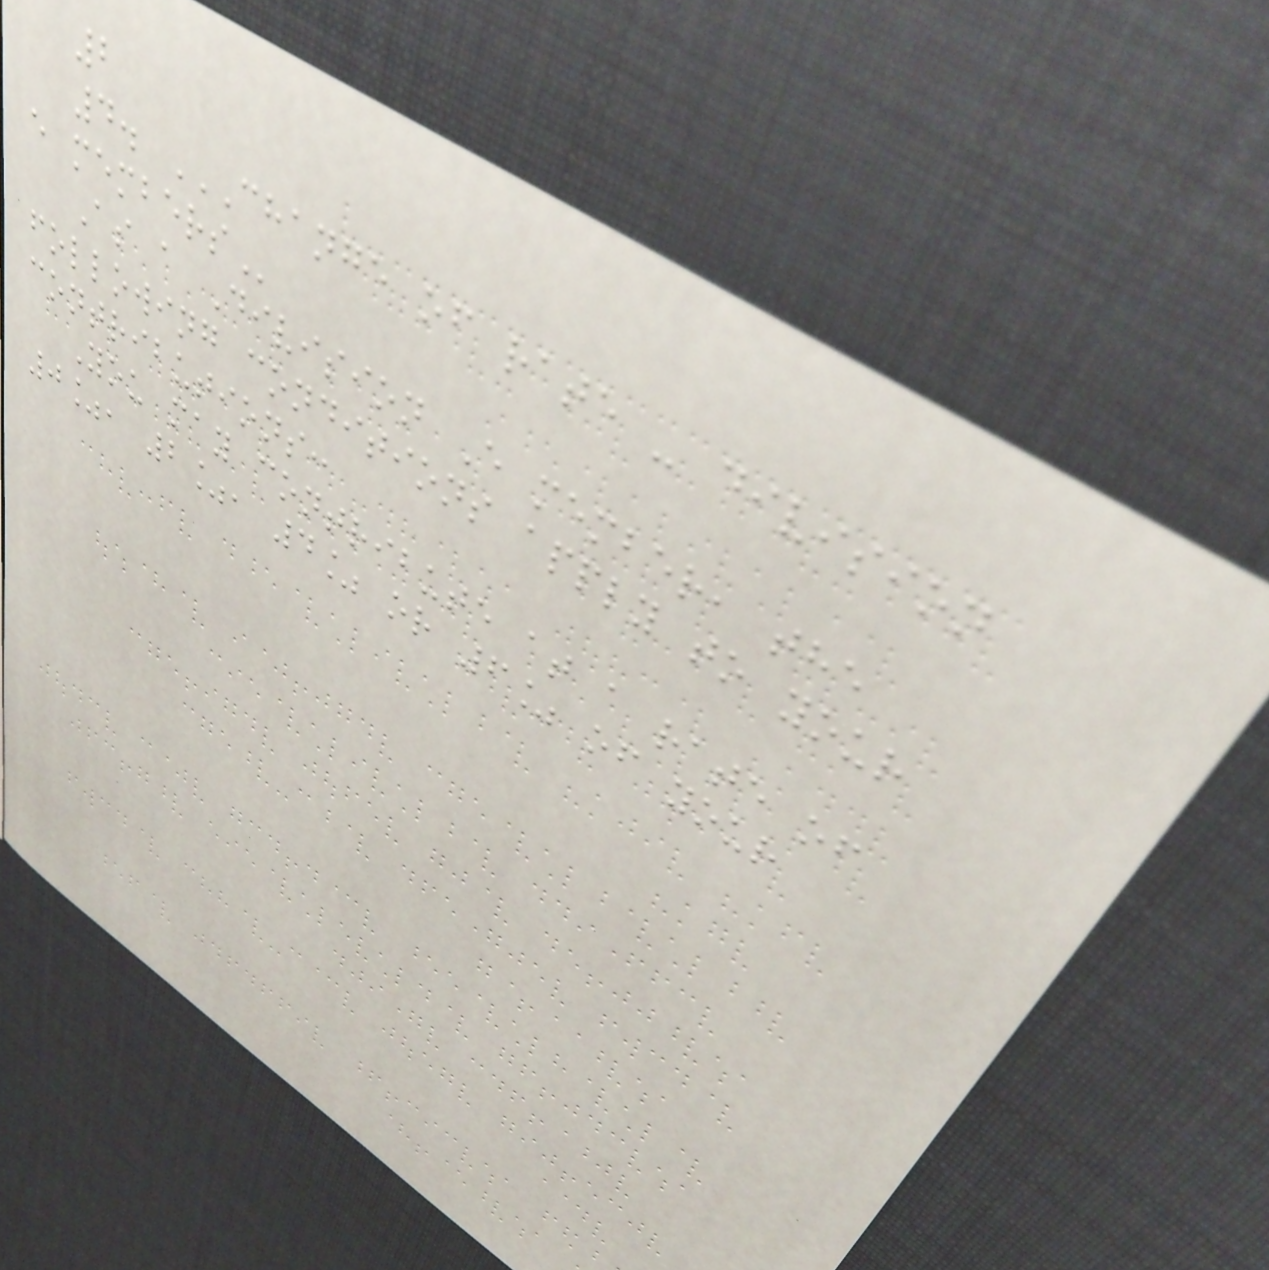2
4. CHANGE OF RATE - DIVISION
E MEMBERS
As a Division E member, the
following conditions apply to your
contributions:
You may contribute at a rate of
0%, 2%, 4% or 6% of your
